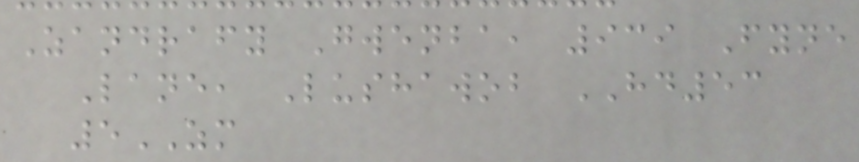Zandrafy Gwenba, 939 Fyne
Lane, Lushawob HD53
5ZM
